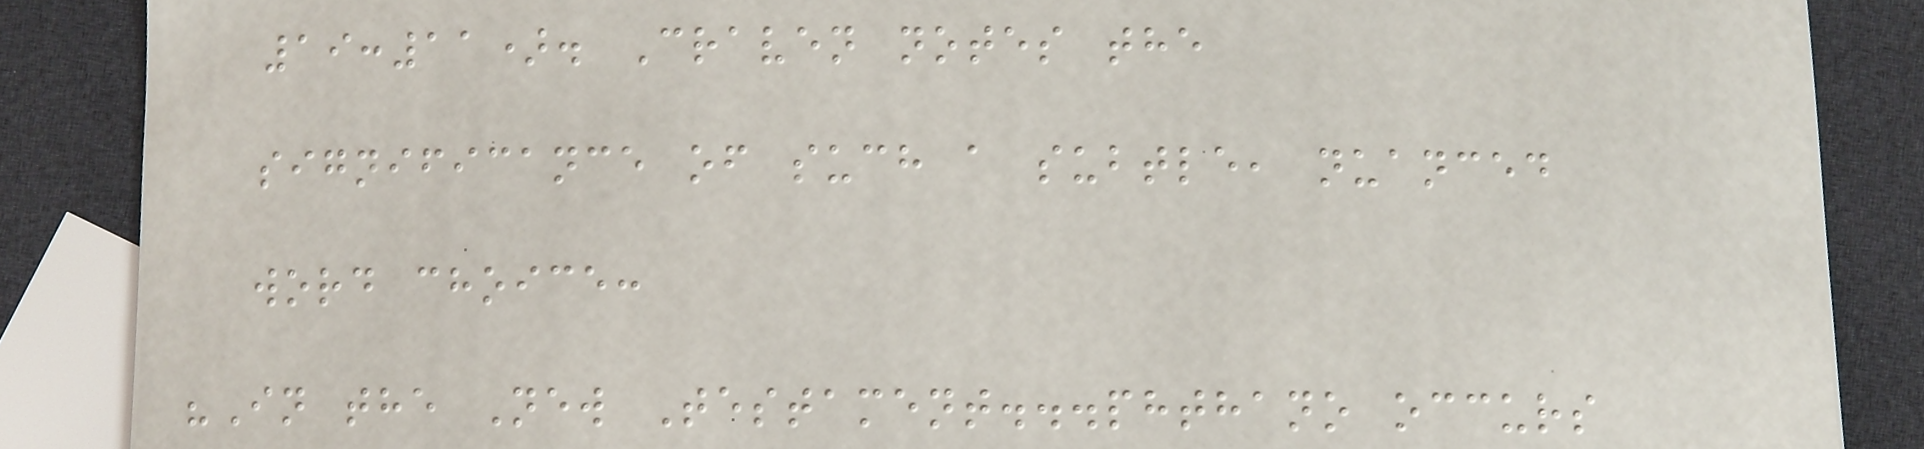19:11). Craven notes the
significance of such a subtle, nuanced
word choice:
"In the New Testament...phthano occurs
